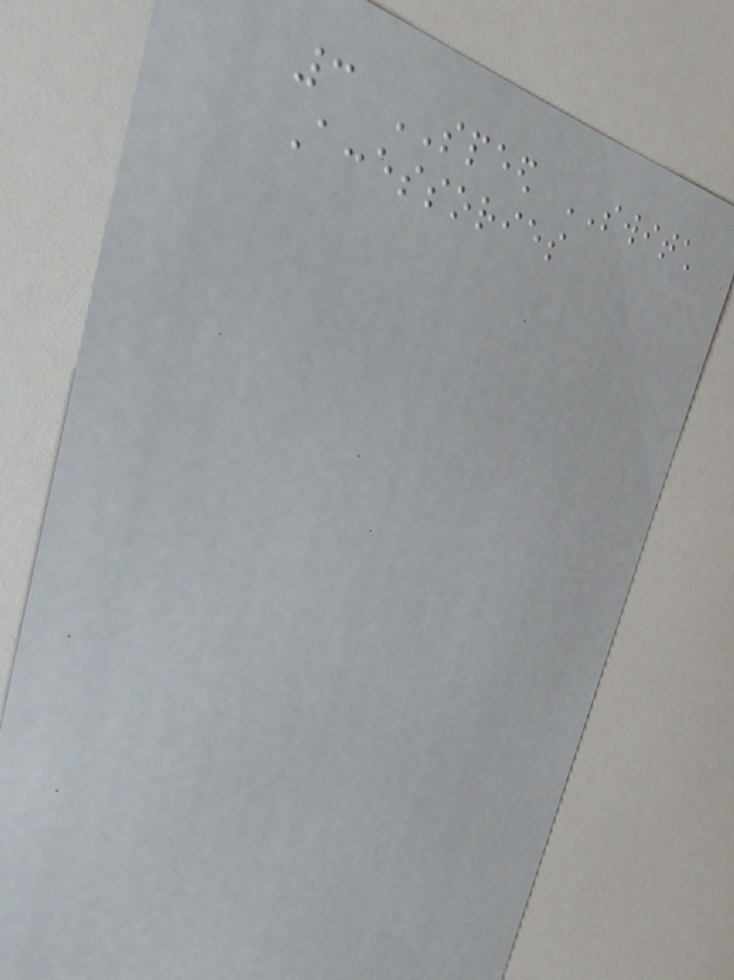3 SPEED SWITCH
Accessories
